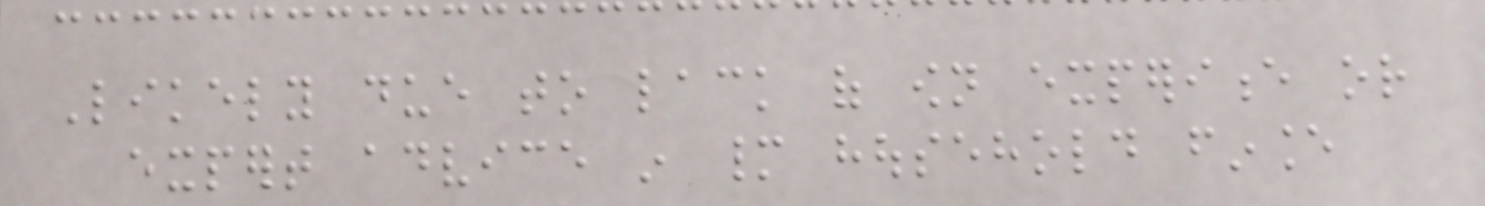Likely due to lack of own experience or
expert advice in many household finance
